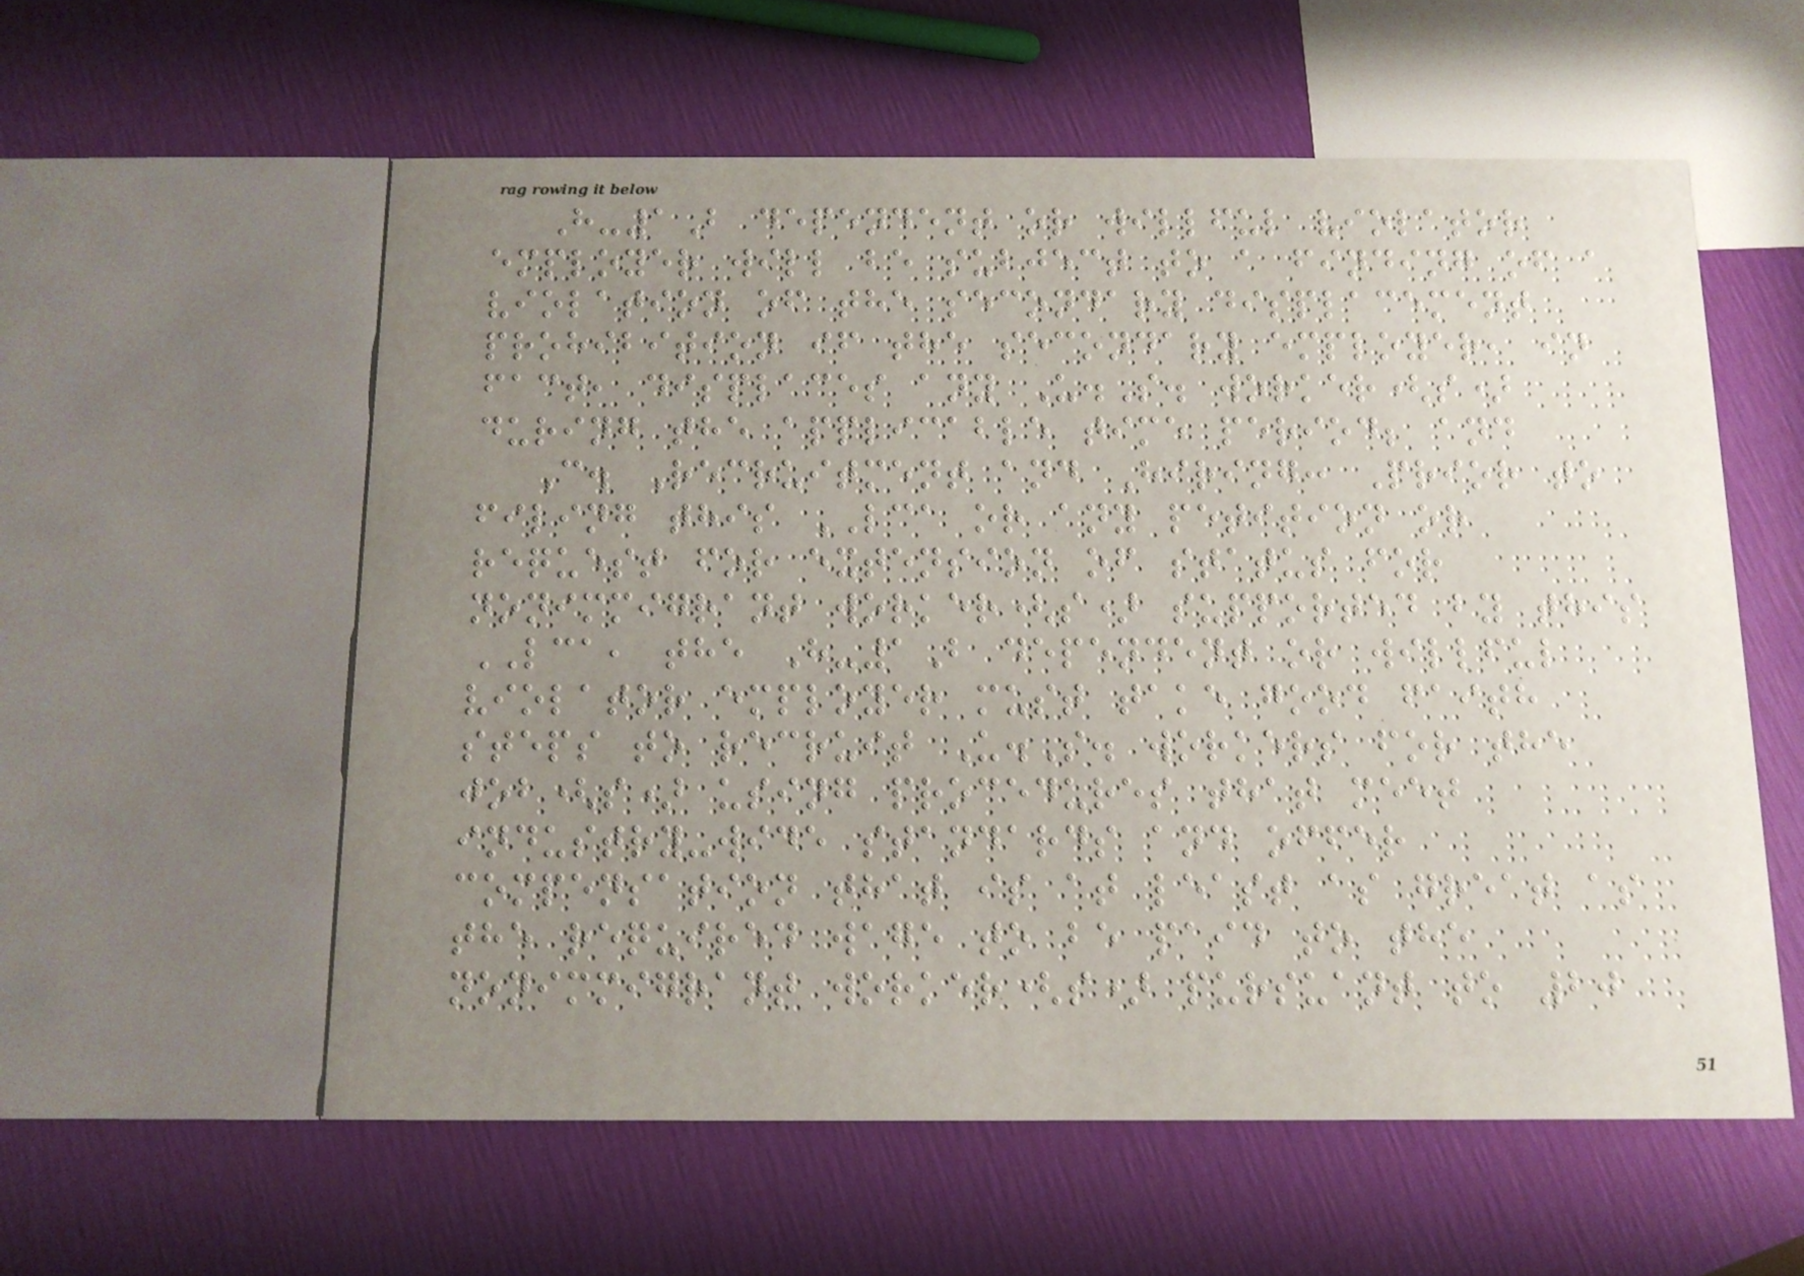H-1B dependent or willful violator
employer will be subject to a finding of a
violation of the secondary displacement
prohibition if the secondary employer, in
fact, displaces any U.S. worker(s)
during the applicable time period; and
C. Recruitment and Hiring: Prior to
filing this LCA or any petition or
request for extension of status for
nonimmigrant worker(s) supported by this
LCA, the H-1B dependent or willful
violator employer must take good faith
steps to recruit U.S. workers for the
job(s) using procedures that meet
industry-wide standards and offer
compensation that is at least as great as
the required wage to be paid to the
nonimmigrant worker(s) pursuant to 20
